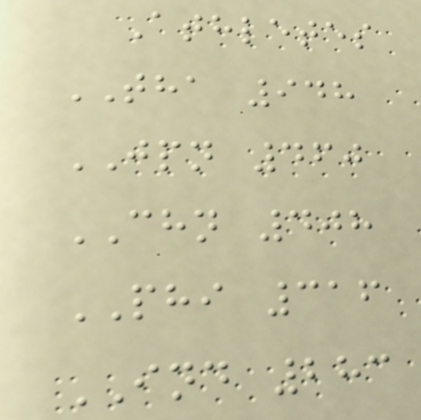Athletes
THA 948
JPN 460
CHN 408
PHI 316
IND 283
